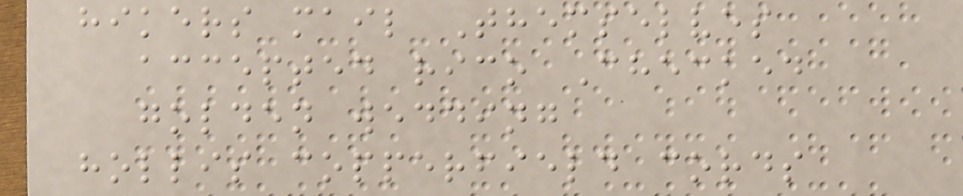hikers mail Themselves
accepted rico Checked
golden wedding
hollis copperfield cords
